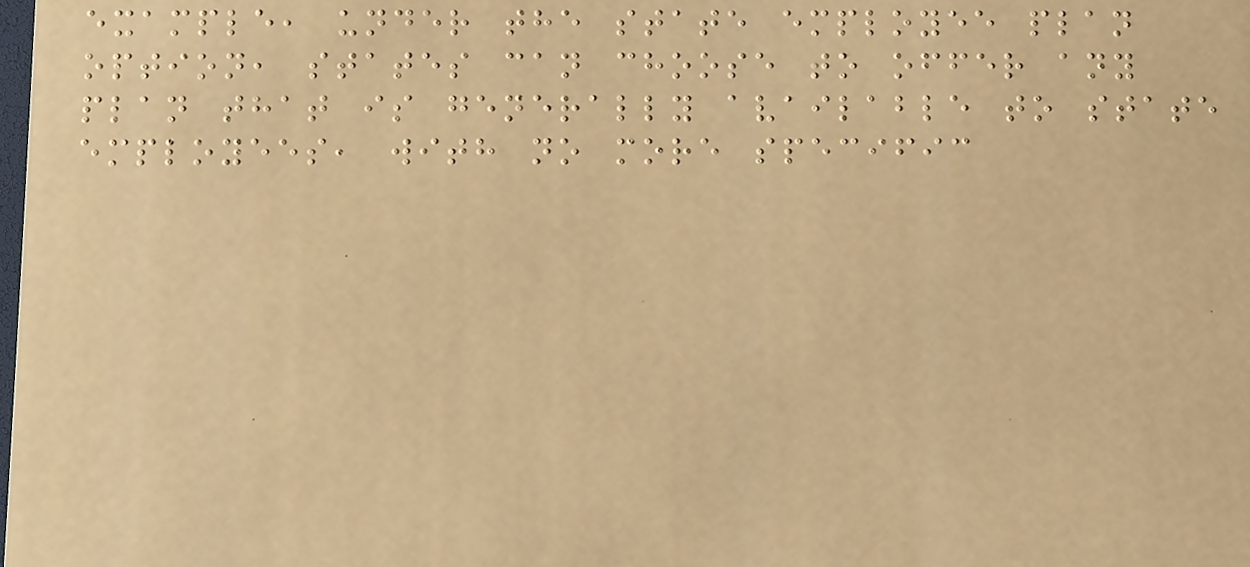example, under the state employee plan
option, states can choose to offer any
plan that is generally available to state
employees, with no more specific
